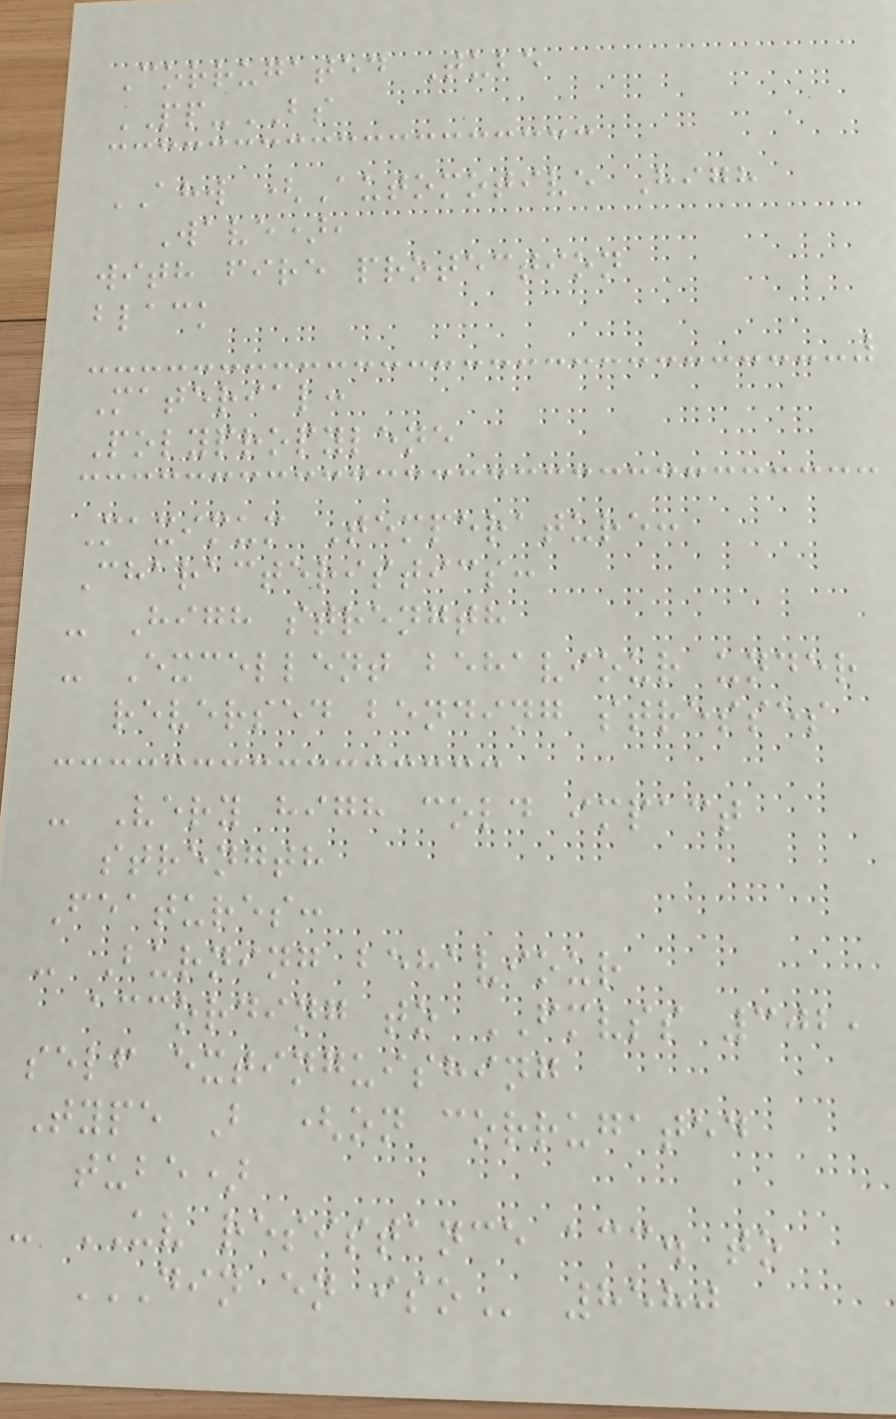Corrugated Tube
PP-BS
AHW (Automotive High
Wave),
with fire protection
black
Material:
Polypropylene
Maximum Temperature:
Characteristics:
- High strength
- Excellent behaviour under
reversed bending stresses
- Very high cold impact
strength
Features:
- Burning behaviour
according to FMVSS 302,
self extinguishing
Type B (on corrugated
tube)
- UV resistance acc. to
DIN EN ISO 8580
